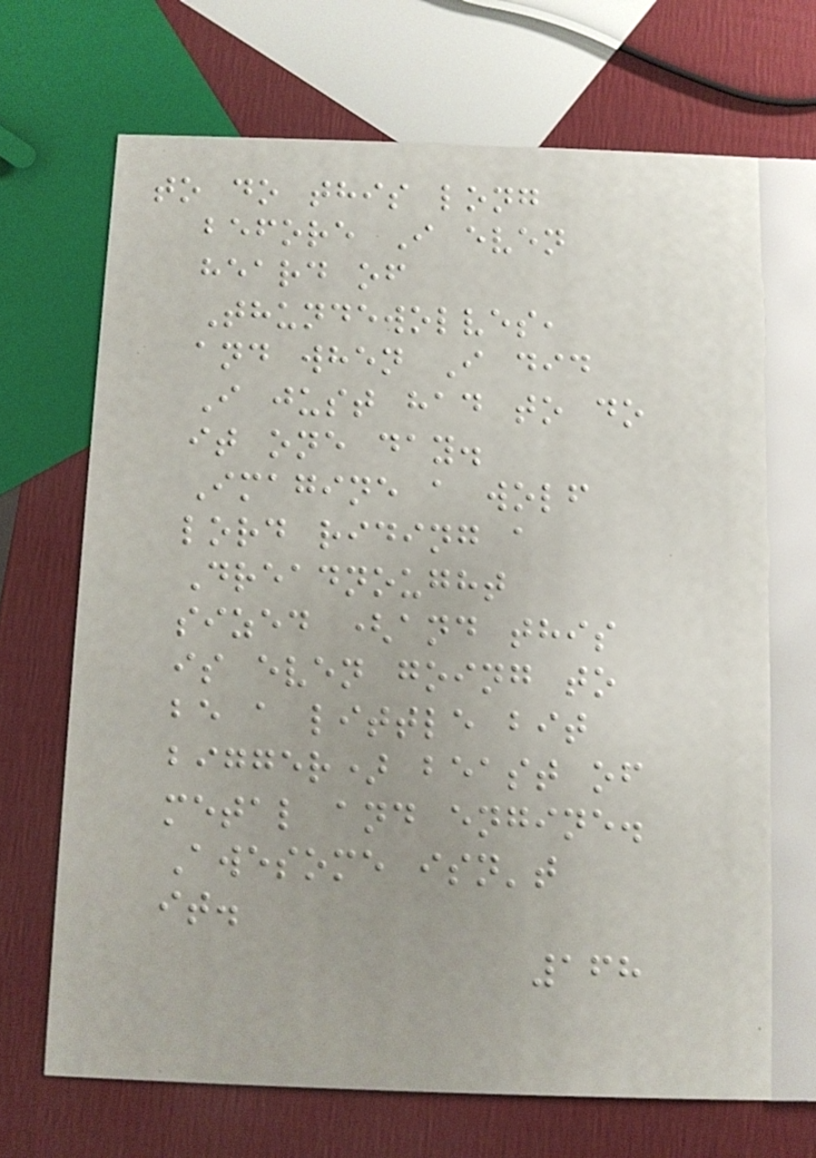to do this long
before I even
heard of
Thundewolves,
and when I did
I just had to do
it one day.
Imagine a wolf
lord riding a
Dreadnought
sized (and this
is even going to
be a little bit
bigger) beast of
metal and engine.
Awesome isn't
it.
168
